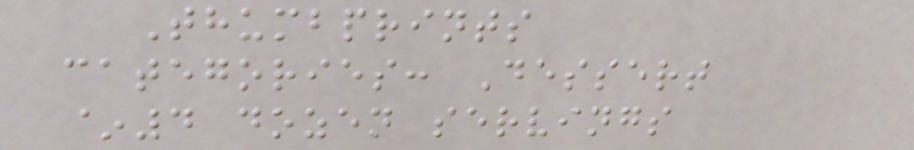Thumbprints
categories: Dessert
~4 dozen servings
